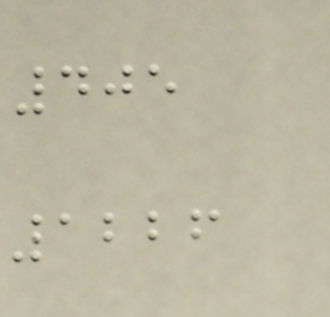405
1226
